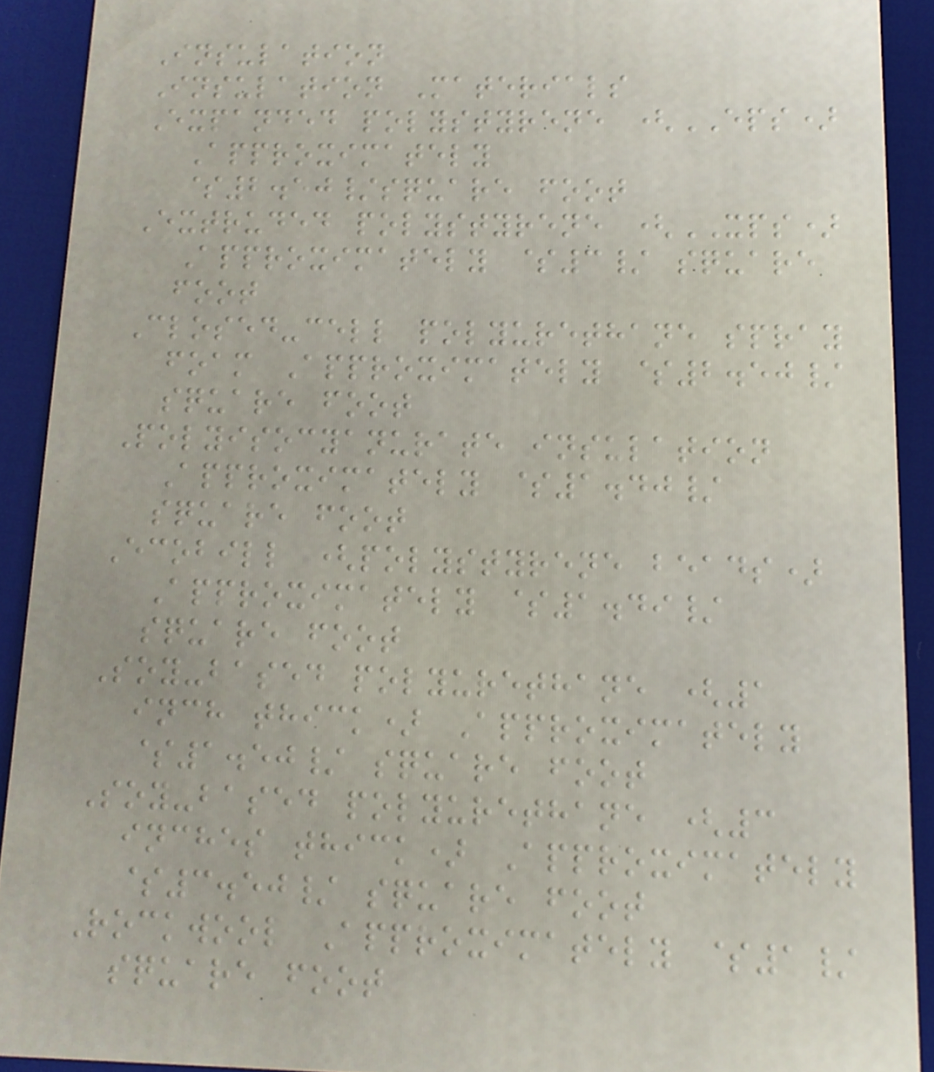Insulation
Insulation Materials
Expanded polystyrene (EPS)
Approximately
$2.50/square foot
Extruded polystyrene (XPS)
Approximately $3/ square
foot
Closed-cell polyurethane spray
foam Approximately $2.50/
square foot
Polyisocyanurate insulation
Approximately $1.40/
square foot
Ecobill (polystyrene beads)
Approximately $1.49/
square foot
Soy-based polyurethane (1
inch thick) Approximately
$1.50/ square foot
Soy-based polyurethane (3
inches thick) Approximately
$3.50/ square foot
Rockwool Approximately $1/
square foot
